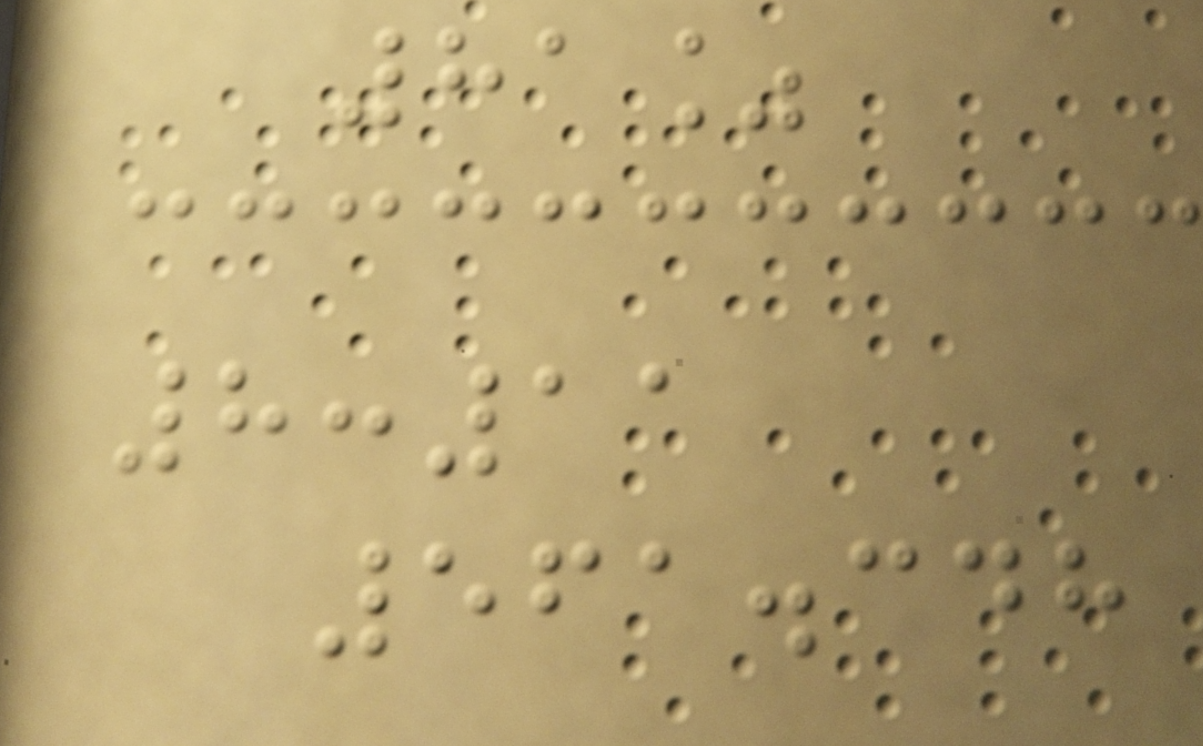81%
8:11
561.348
